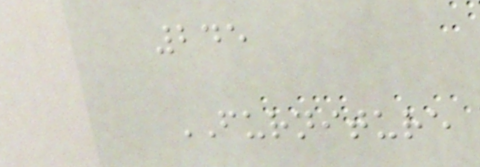245
FURNITURE
